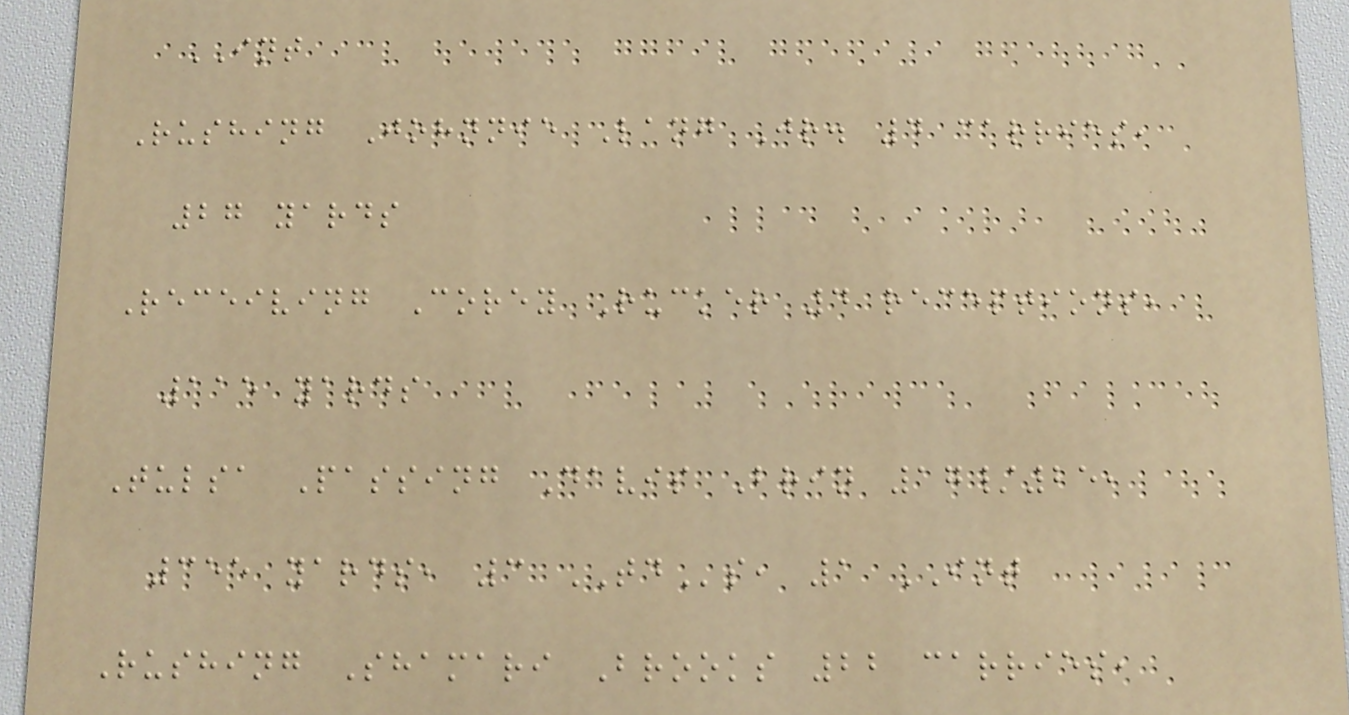INT
Rushing Johnnie Lang Jr. 4 carries,
27 yards
Receiving Corey Rucker 4 receptions,
115 yards
Tulsa Passing Davis Brin 17/25,
355 yards, 3 TDs, 1 INT
Rushing Shamari Brooks 22 carries,
